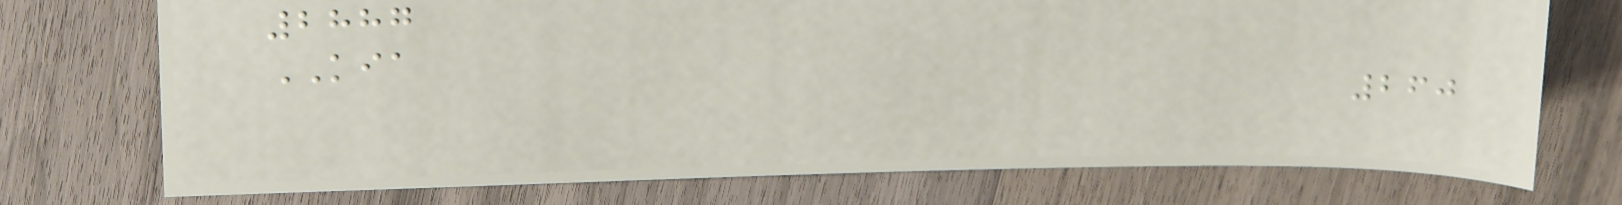2887
KIA
260
